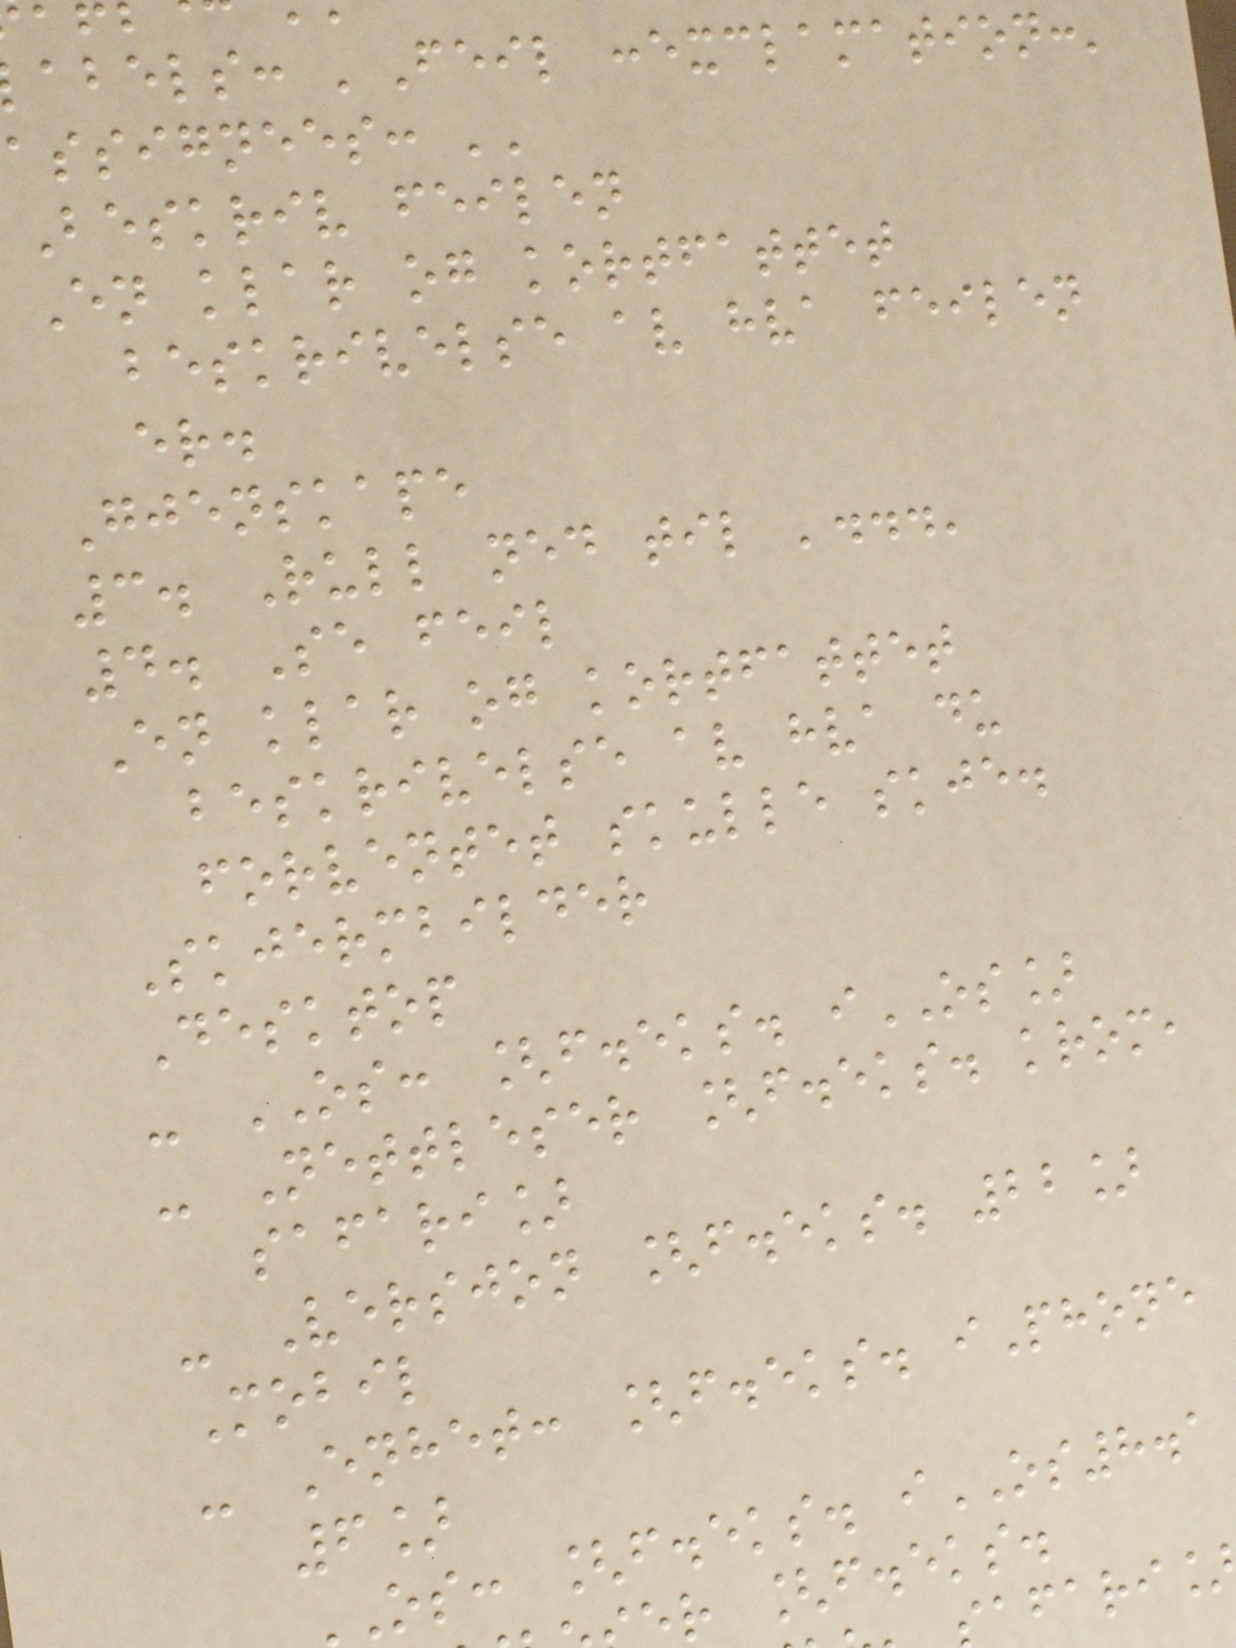abels: 'Feil :exclamation:'
assignees: ''
Beskriv feilen
En klar og kortfattet
beskrivelse av hva feilen
er.
Gjenskape
3. Rull ned til '...'
4. Se feil
En klar og kortfattet
beskrivelse av hva du
forventet skulle skje.
Skjermbilder
Desktop
- OS: [f.eks. iOS]
- Nettleser [f.eks. krom,
safari]
- Versjon [f.eks. 22]
Mobil
- Enhet: [f.eks. iPhone
6]
os: [f.eks. iOS8.1
r [f.eks.
